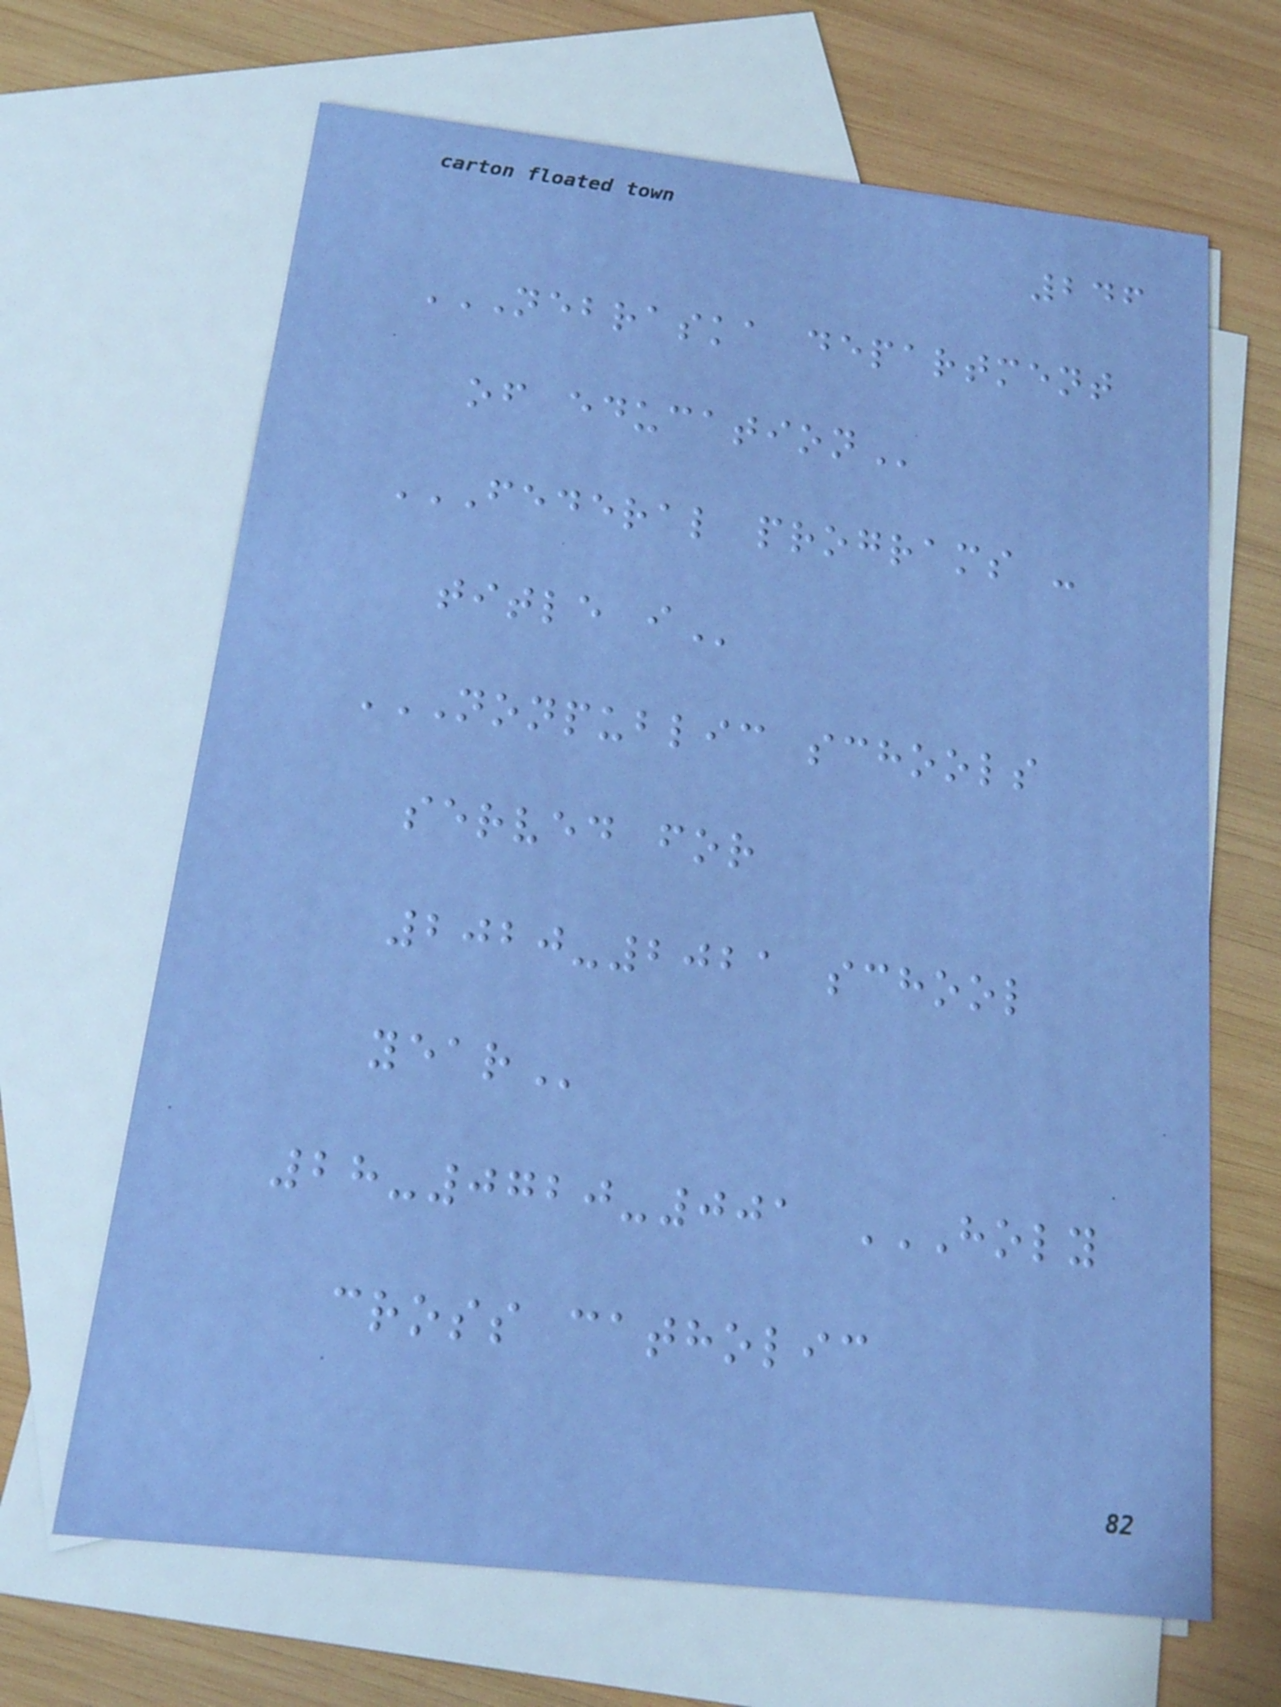246
NEBRASKA DEPARTMENT
OF EDUCATION
FEDERAL PROGRAMS -
TITLE I
NONPUBLIC SCHOOLS
SERVED FOR
2020-2021 SCHOOL
YEAR
28-0720-001 HOLY
CROSS CATHOLIC
